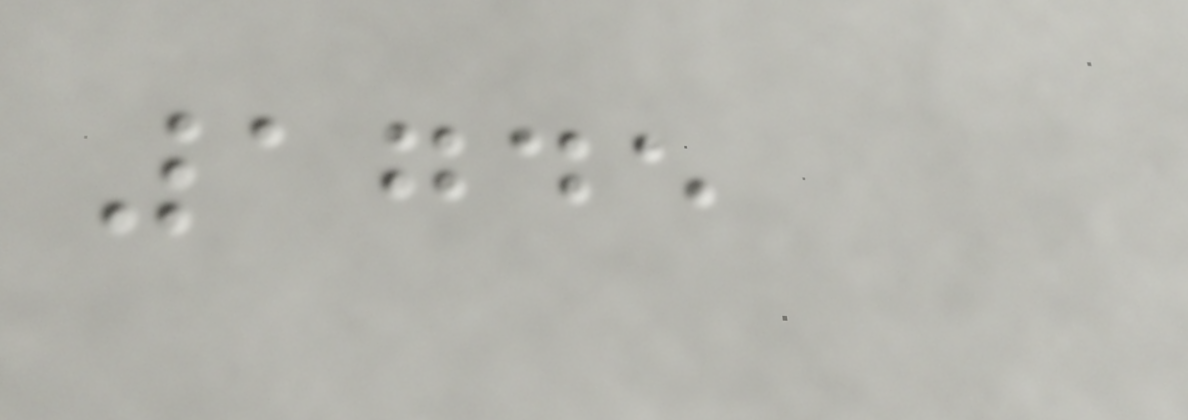1745
